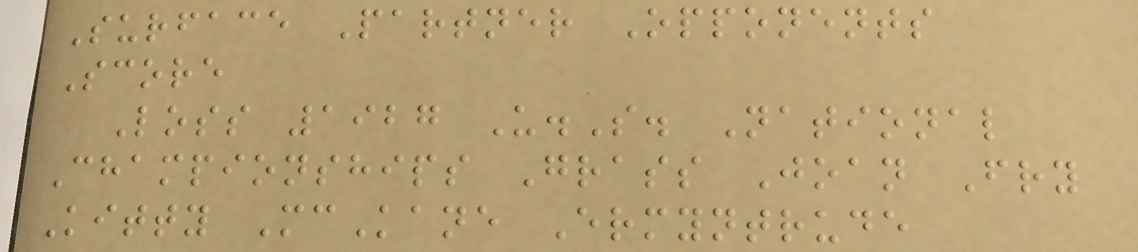Surface Partner Opponents
Score
Loss 1927 U.S. National
Championships Grass Joan Fry
Kitty McKane Ermyntrude
